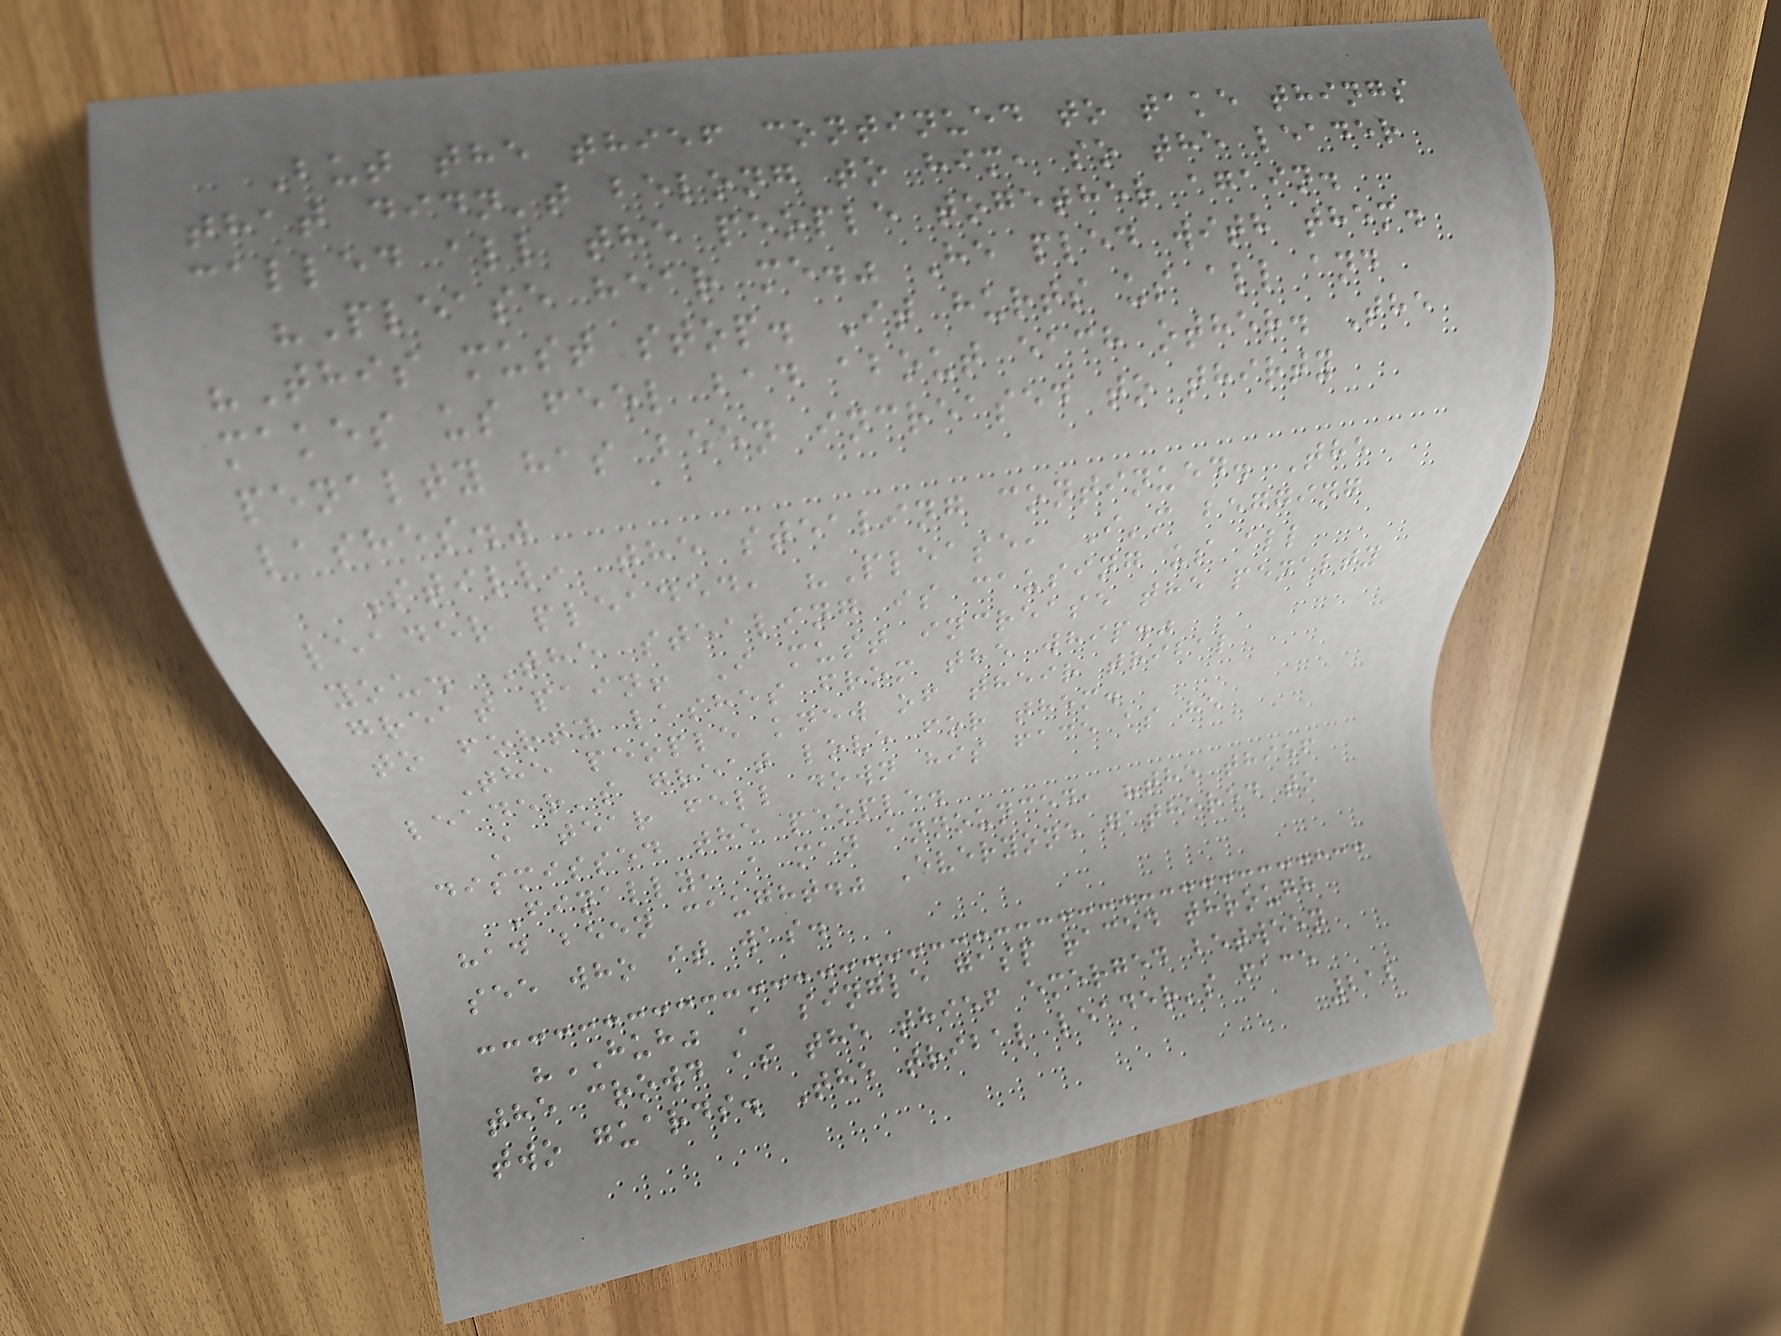But the thief continued to take things
that didn't belong to him, so the leader
called all the people together again.
"Please hear me." He pled with them.
"This must stop. It hurts us all and
makes us feel bad about each other. The
penalty has been increased to thirty
lashes."
Still, the stealing continued. The
leader pleaded, "Please, I'm begging
you. The stealing is causing us all
great pain! I must increase the penalty
to forty lashes from the whip."
The people knew of their tribal
leader's great love for them.
A tear fell down his face as he
dismissed the people.
Finally, a man announced, "the thief
had been caught." Everyone gathered to
see who it was.
"HUH" A single gasp raced through
the crowd as the thief emerged between
two guards. The tribal leader's face
212
